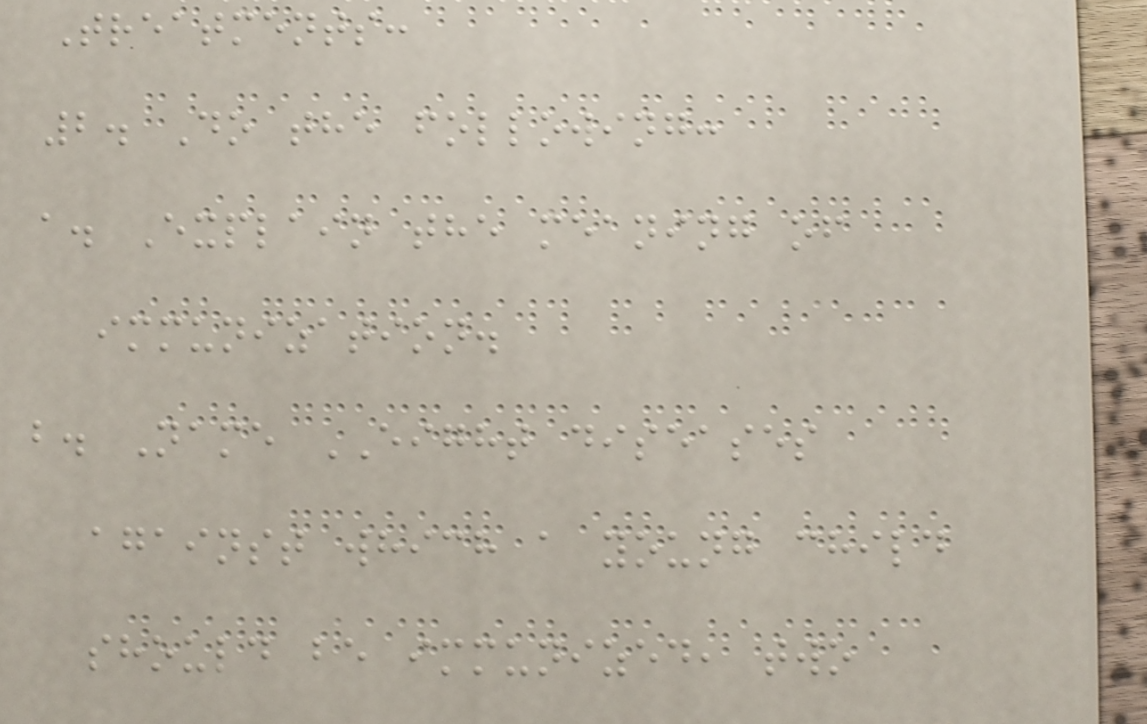Treatments:
2. Do the following:
a. Explain the meaning of
immunization.
b. Name EIGHT diseases
against which a young child
should be immunized, two
